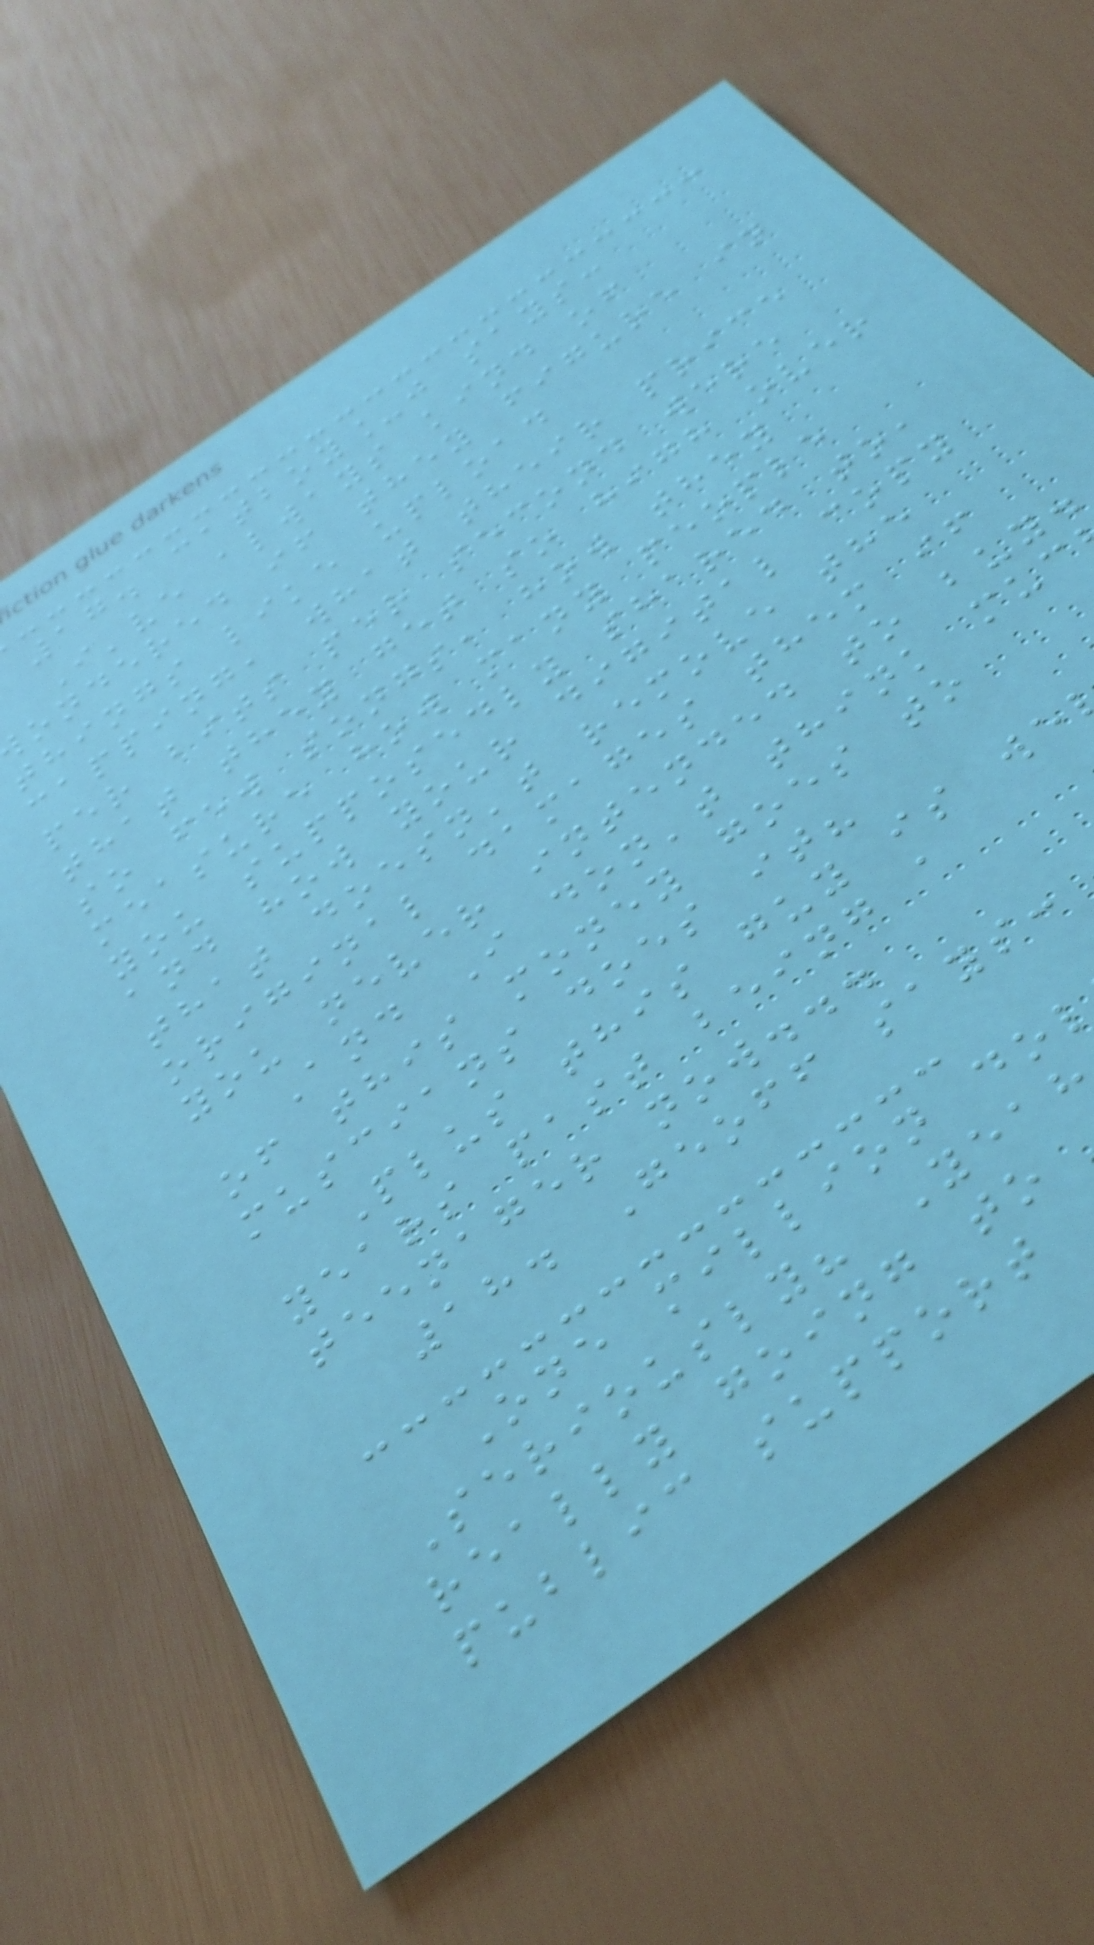17. catboy_j says:
I've always kind of
ondered if they figure in
things like upload
capping, what their price
per bits per second were
that they get so high over
so few songs, how they
measure how many people
you supposedly shared to,
and how your digital copy
that doesn't remove the
original damages them if
you never intended to buy.
And I don't think muc
of this money goes to
muscians does it?
Plus this guy is we
years past being a
teenager now...
18. Geoff says:
One million do
Seriously? Yeah
really going to
public support
